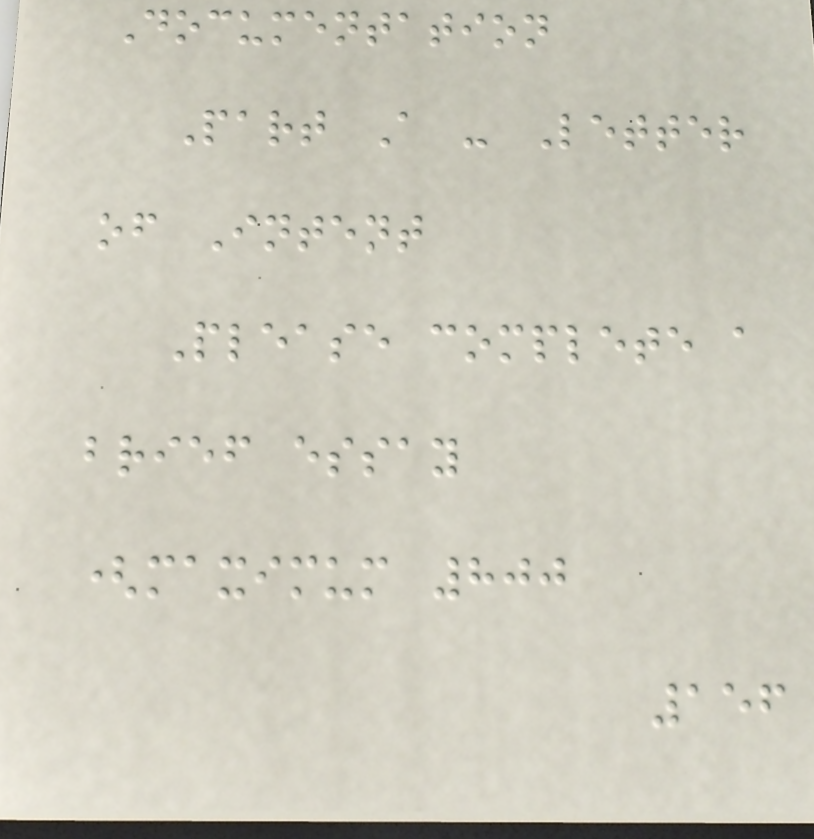Documentation
Part A - Letter
of Intent
Please complete a
brief essay
(maximum 800
156
